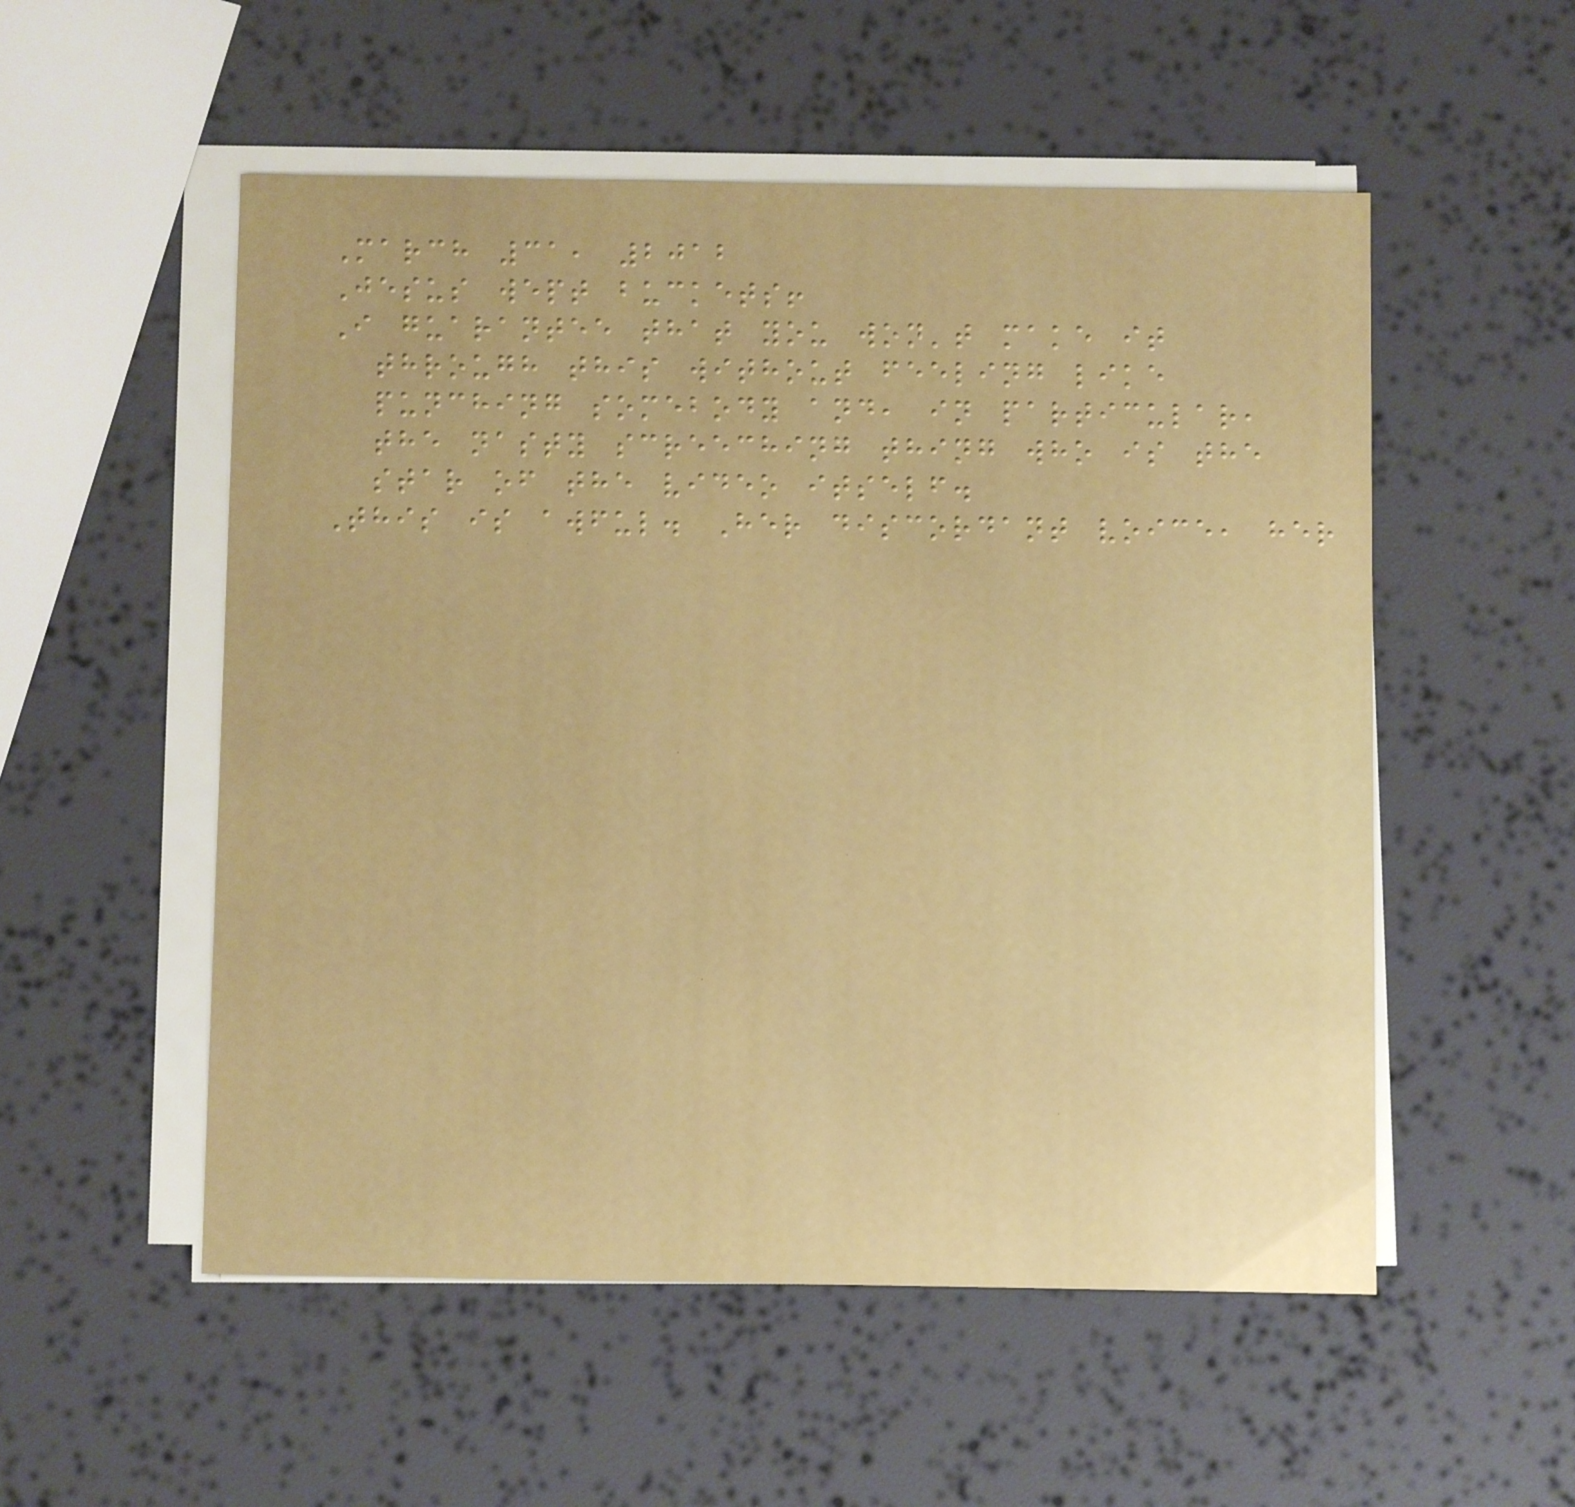March 31, 2012
Jesus wept buckets!
I guarantee that you won't make it
through this without feeling like
punching somebody and, in particular,
the nasty screeching thing who is the
star of the video itself.
This is awful. Her discordant voice, her
